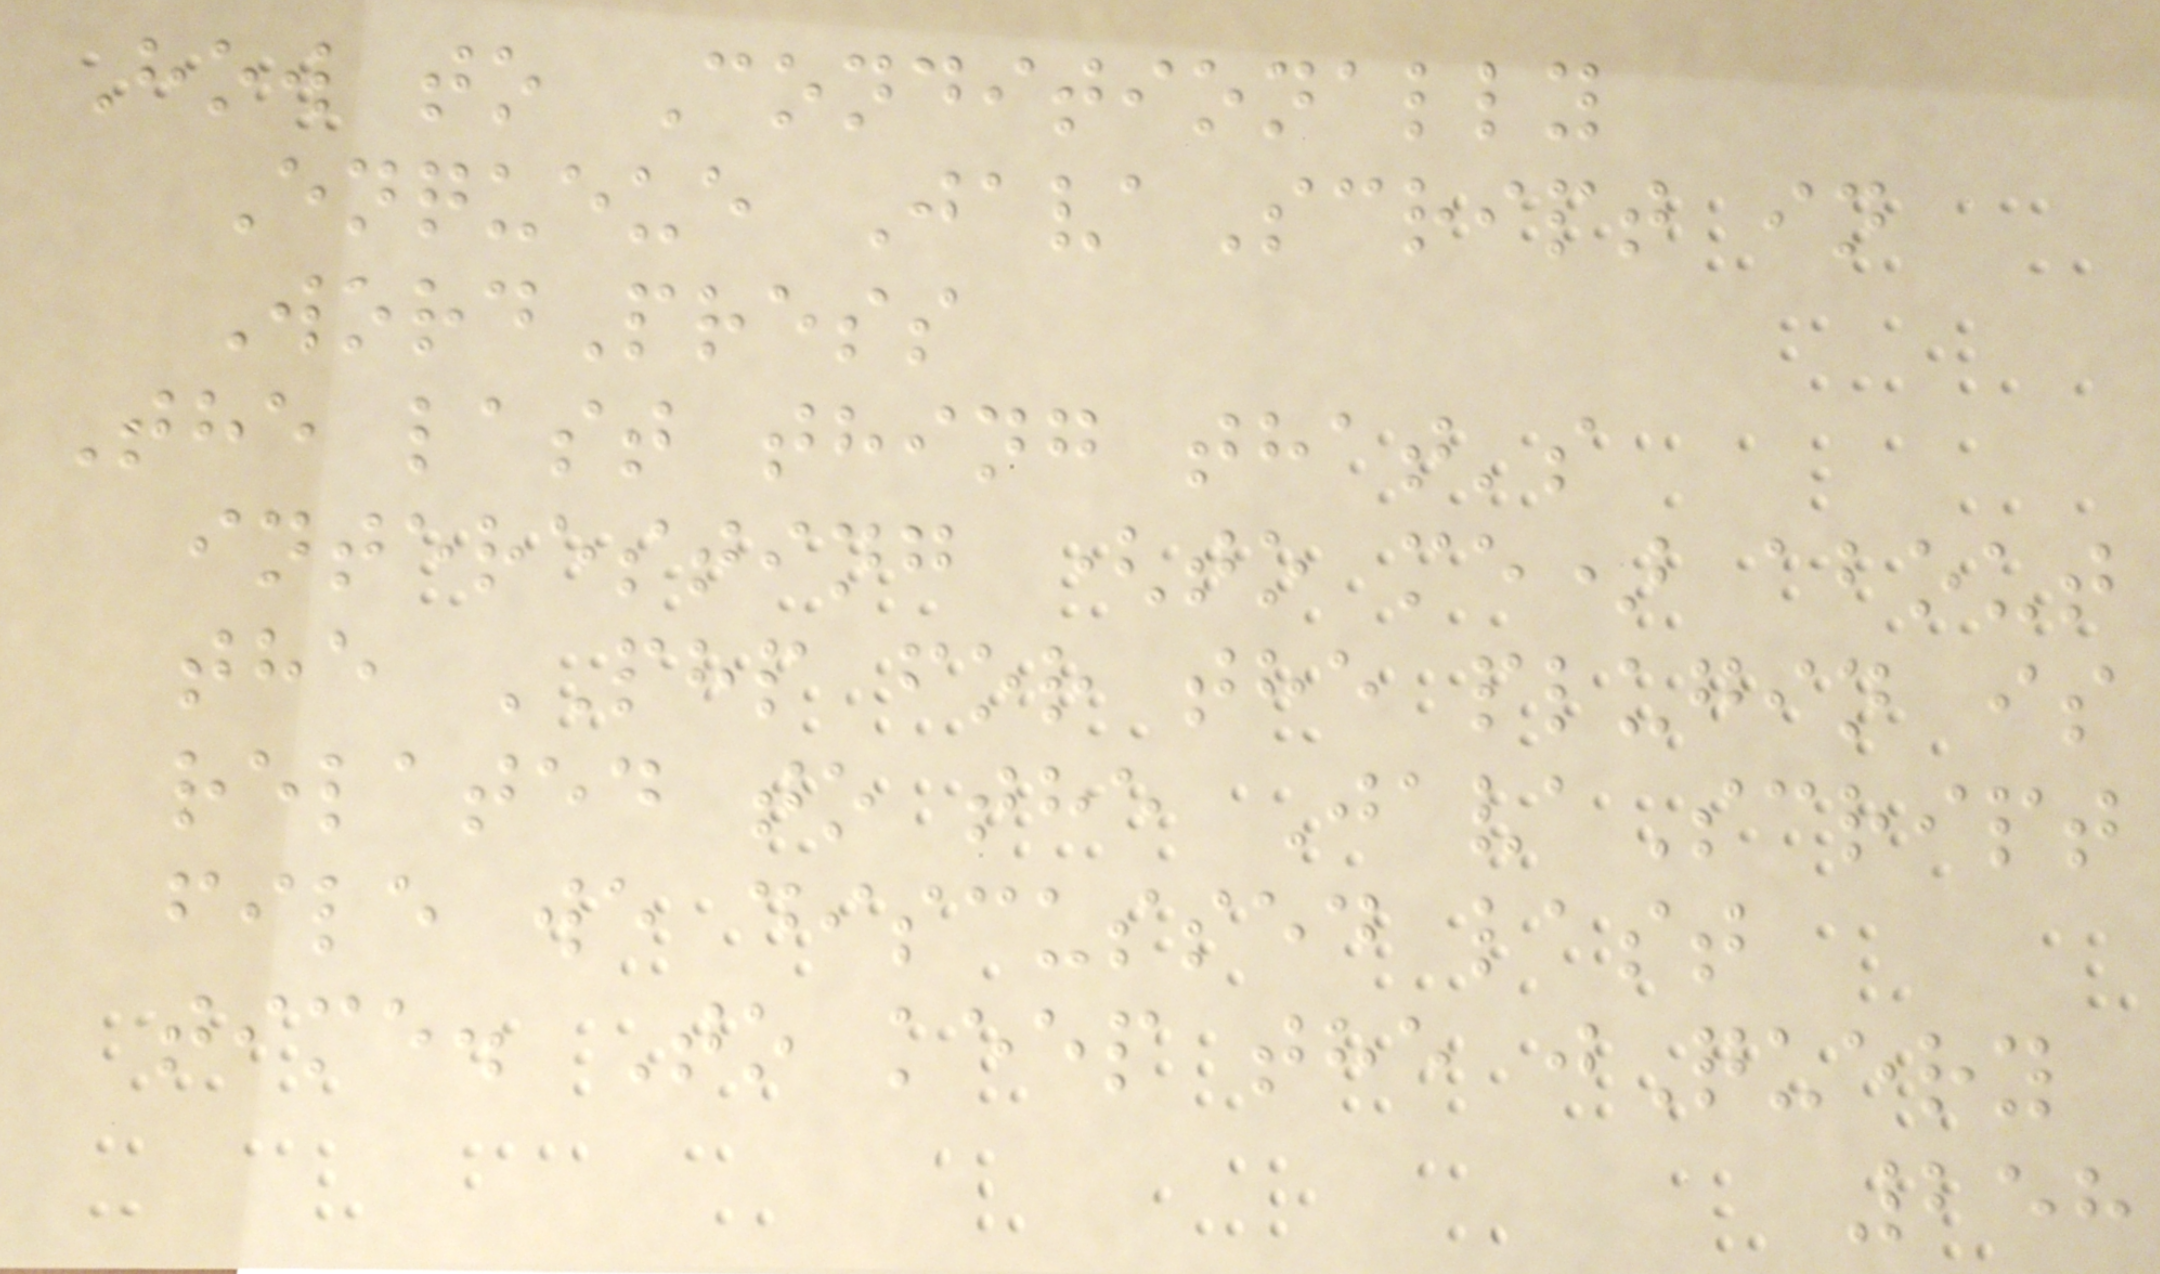How to Conditionally
Enqueue JavaScript in
WordPress
The last thing that's
interesting (to me) about
the PHP for the plugin is
related to the JavaScript
file we discussed last
time. To keep the jQuery
258
